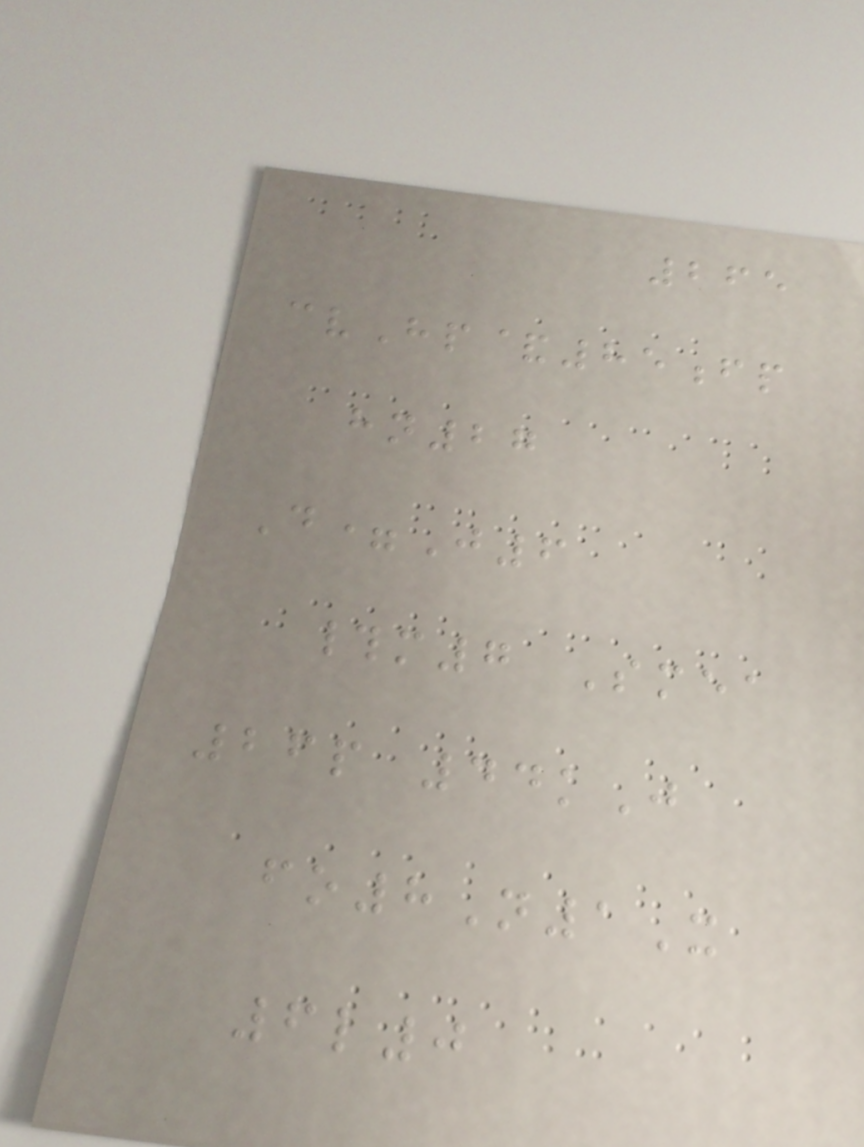265
cvHp&85fp
hn27
D=J6
#m7 Smea
26p 44kJ
fo8N1X
6l0
